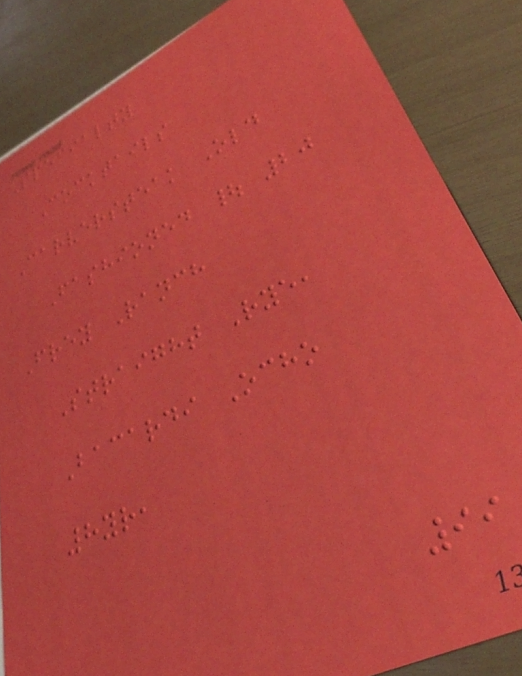Specialty
Cocktails
Carversteak Old
Fashioned | 20
Frey Ranch
Straight Rye,
Bacardi Ocho
8yr,
99
